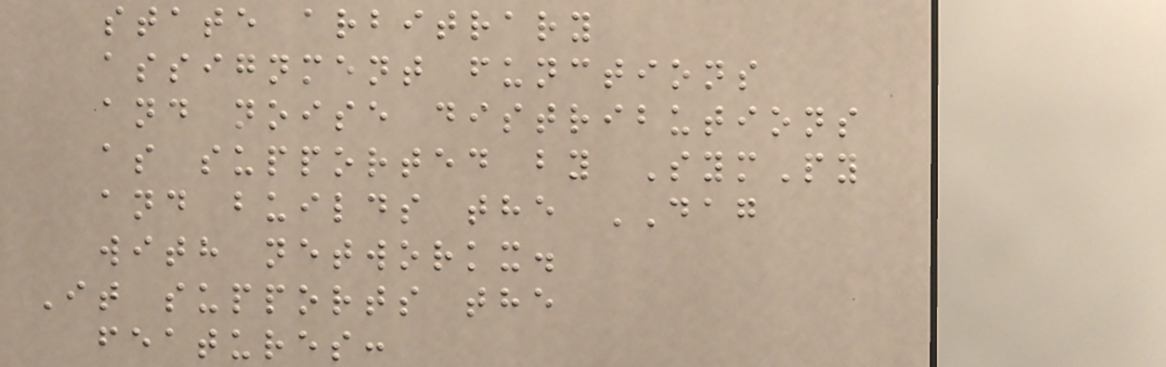state arbitrary
assignment functions
and noise distributions
as supported by SymPy
and builds the DAG
with networkx.
It supports the
features:
